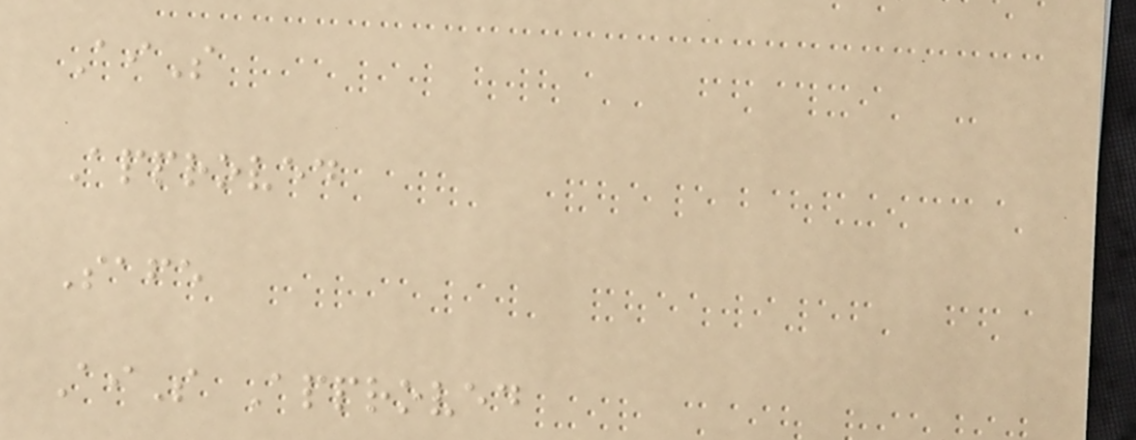AiS
Approved
Safe
AiS Approved
